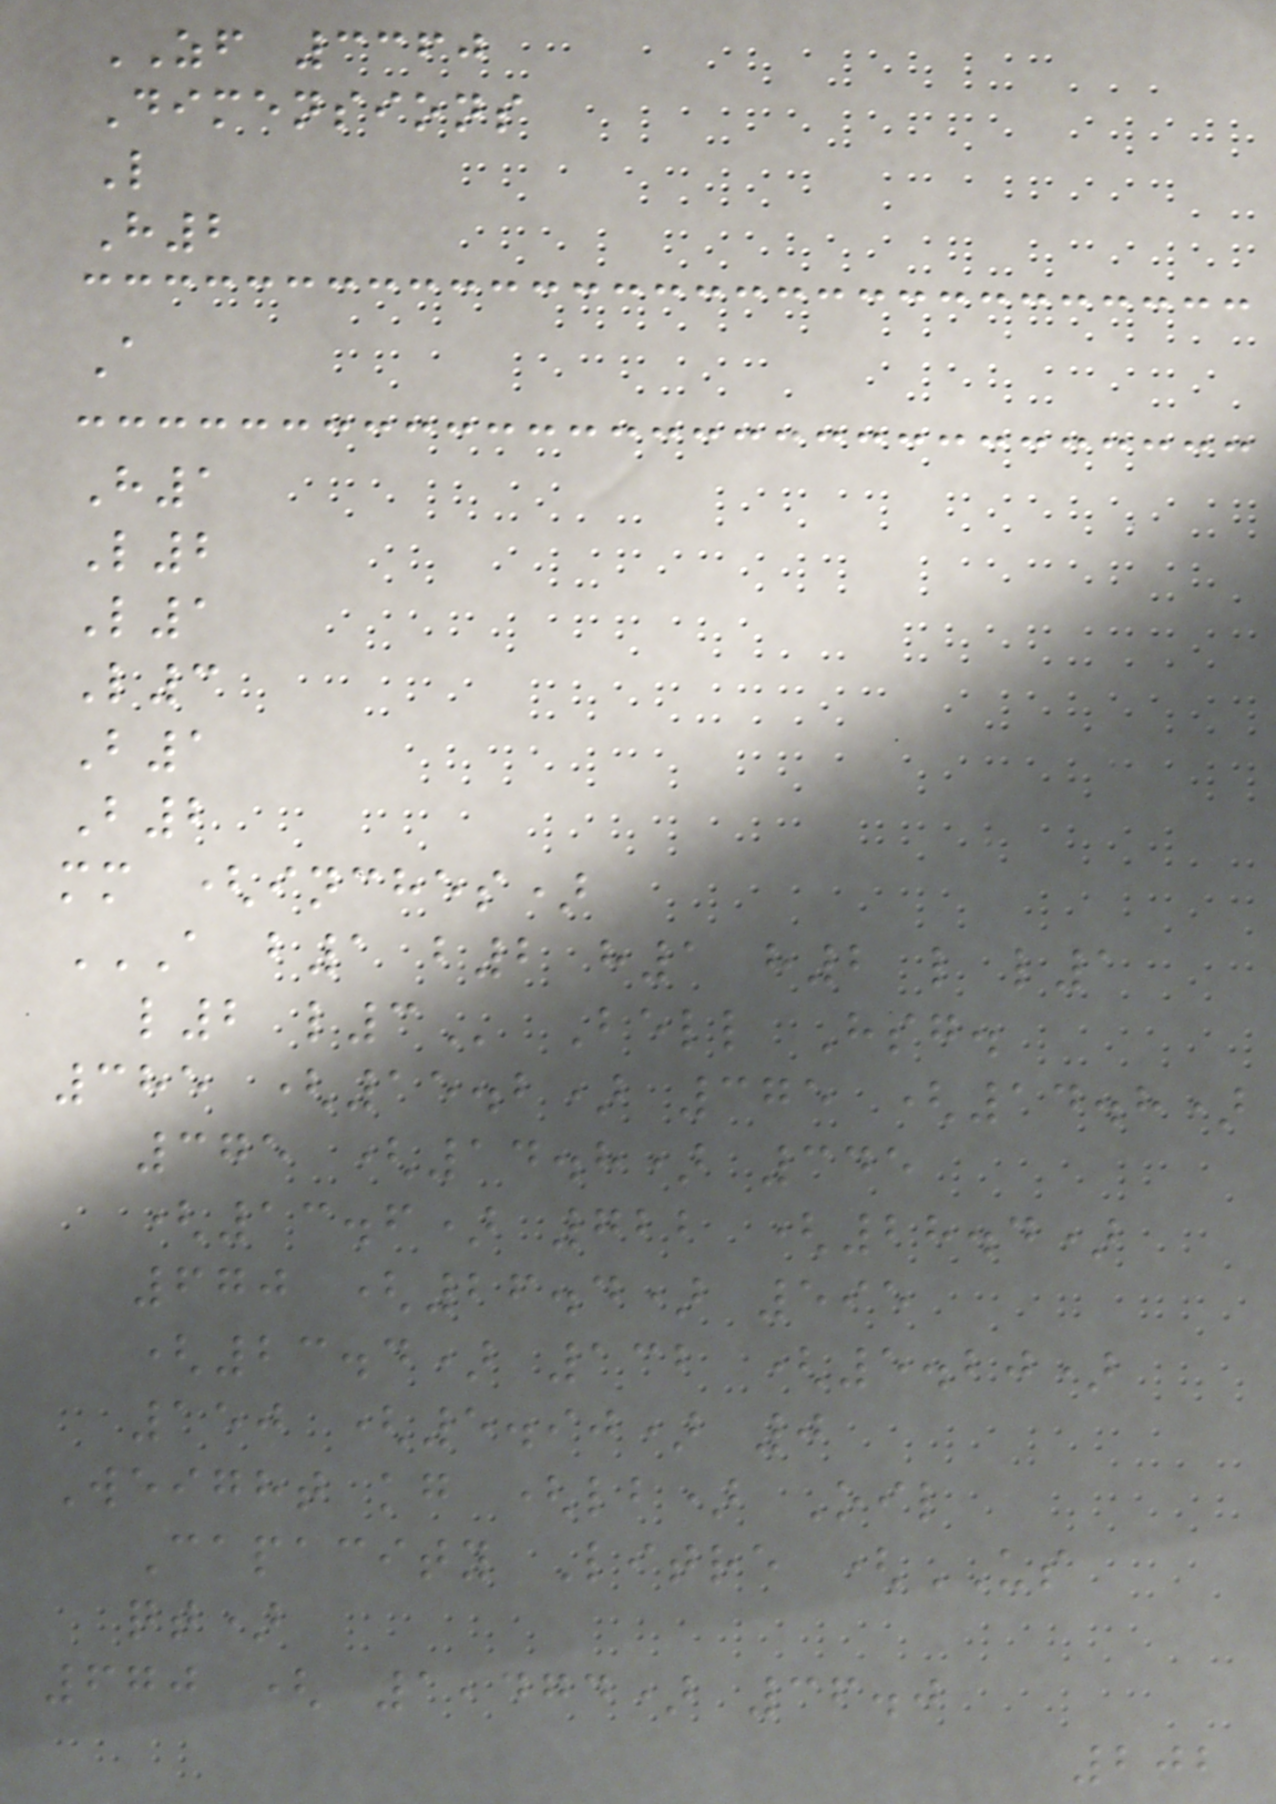ZF 3360
Dimensions
L
H2
A
H1
L2
L1
L3
B1
B2
mm (inches)
A B1 B2 H1 H2 L L1
L2 L3 Bell Hsg.
385 (15.2) 375 (14.8)
375 (14.8) 345
(13.6) 722 (28.4)
670 (26.4) 595
(23.4) 132 (5.20)
150 (5.90) 0
Weight kg (lb) Oil
Capacity Litre (US
qt)
670 ( 1,474) 36.0
202
